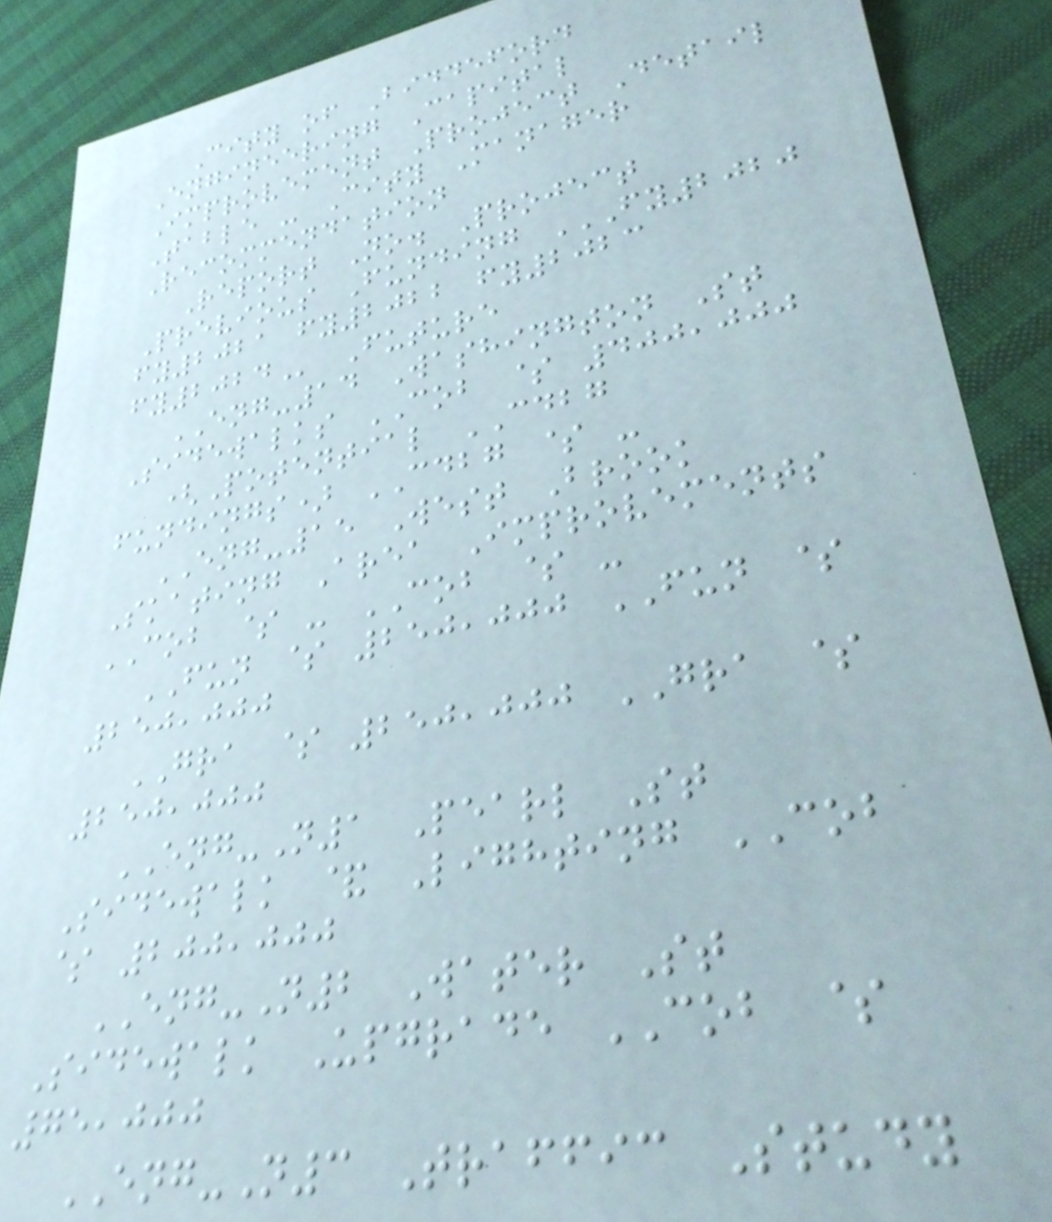City of Biddeford
Engineering Capital
Improvement Project Detail
Table - City Manager
Recommendation
Report No. Project
Previous Funding FY2020
FY2021 FY2022 FY2023
FY2024 Future
ENG-14 Washington St
Sidewalks COB $ 400,000
(Potential CDBG
fundings) CDBG $ -
ENG-15 West Brook
Skating Area Improvements
COB $ - COB $ -
FUN $ 250,000 FUN $
250,000
GRA $ 250,000 GRA $
250,000
ENG-N1 Pearl St
Sidewalk & Lighting COB
$ 200,000
ENG-N2 Water St
Sidewalk Upgrade COB $
75,000
ENG-N3 Traffic Study
